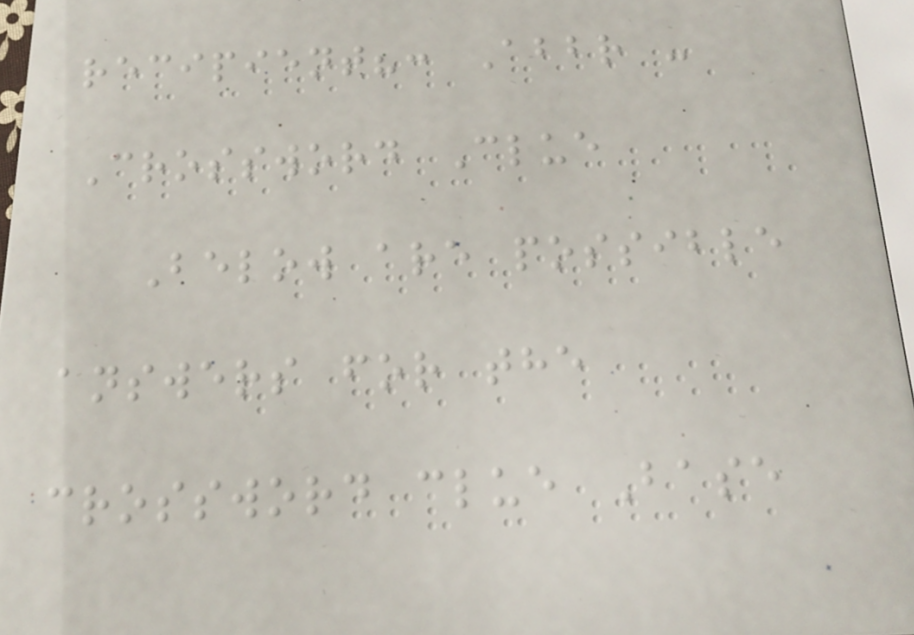recipient?: Abbr -
Crossword Clue
Below are possible
answers for the
crossword clue Base
